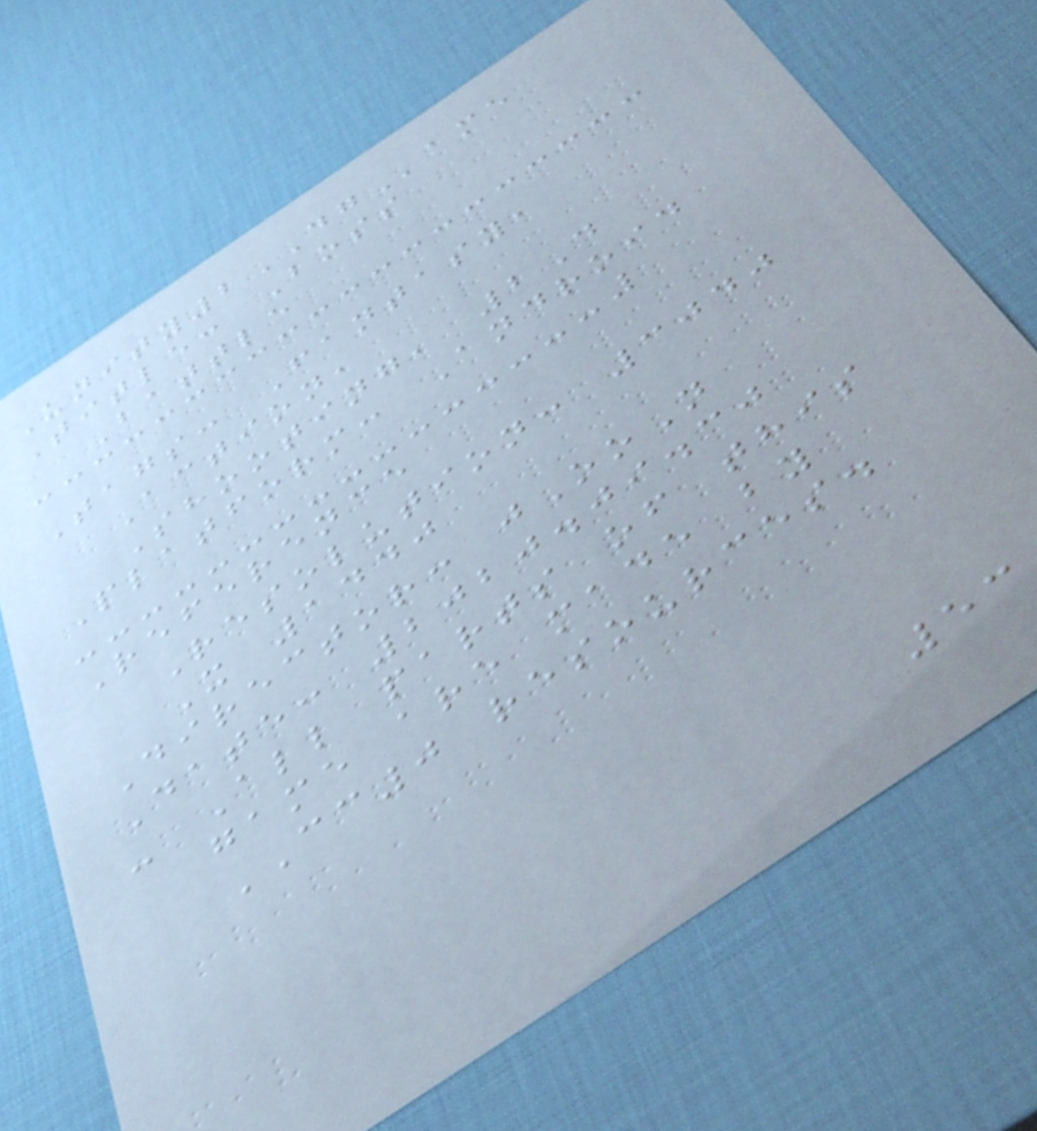Unity2DGame
Title: Boss
Battle
Tags: Fantasy,
Action,
Shooting, 2D
Platform: Android
Reference
Resolution: 3040
X 1440
Director: jOoN
Date: 2020.09.30
- All parts of this
game are made by
CC0 resources.
53
